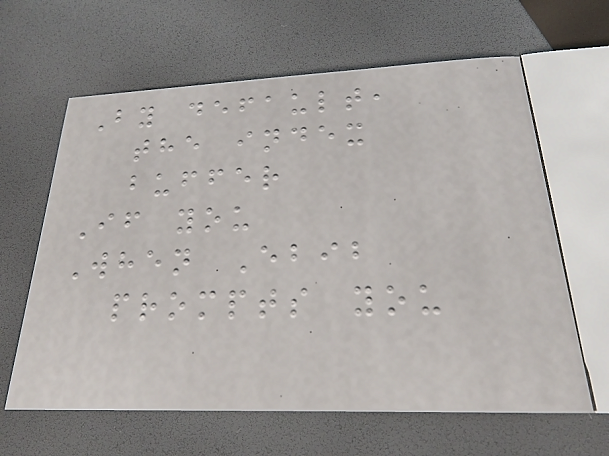By default,
the index
buffer
If you
When Ebib
prompts you
